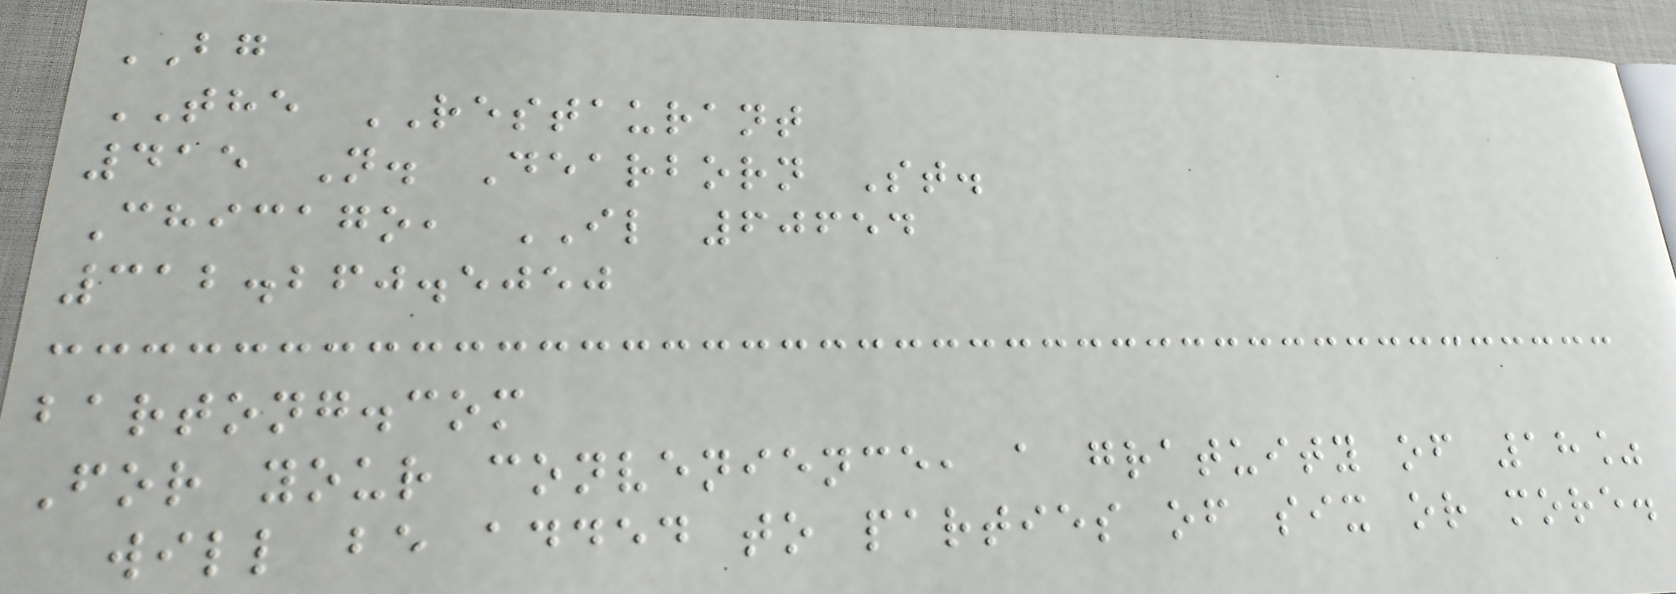BG
THE RESTAURANT
415 N. Dearborn St.
Chicago, IL 60654
312.260.5050
bartong.com
For your convenience, a gratuity of 18%
will be added to parties of six or more.
